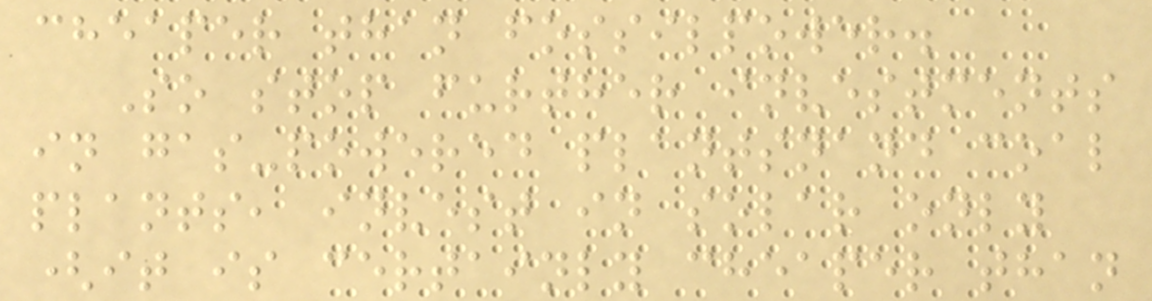cheaper than fossilpower.
So stop further investments
in gas-powered plantsnand coal
plants, invest in solar only
(it is certainly cheaper than
